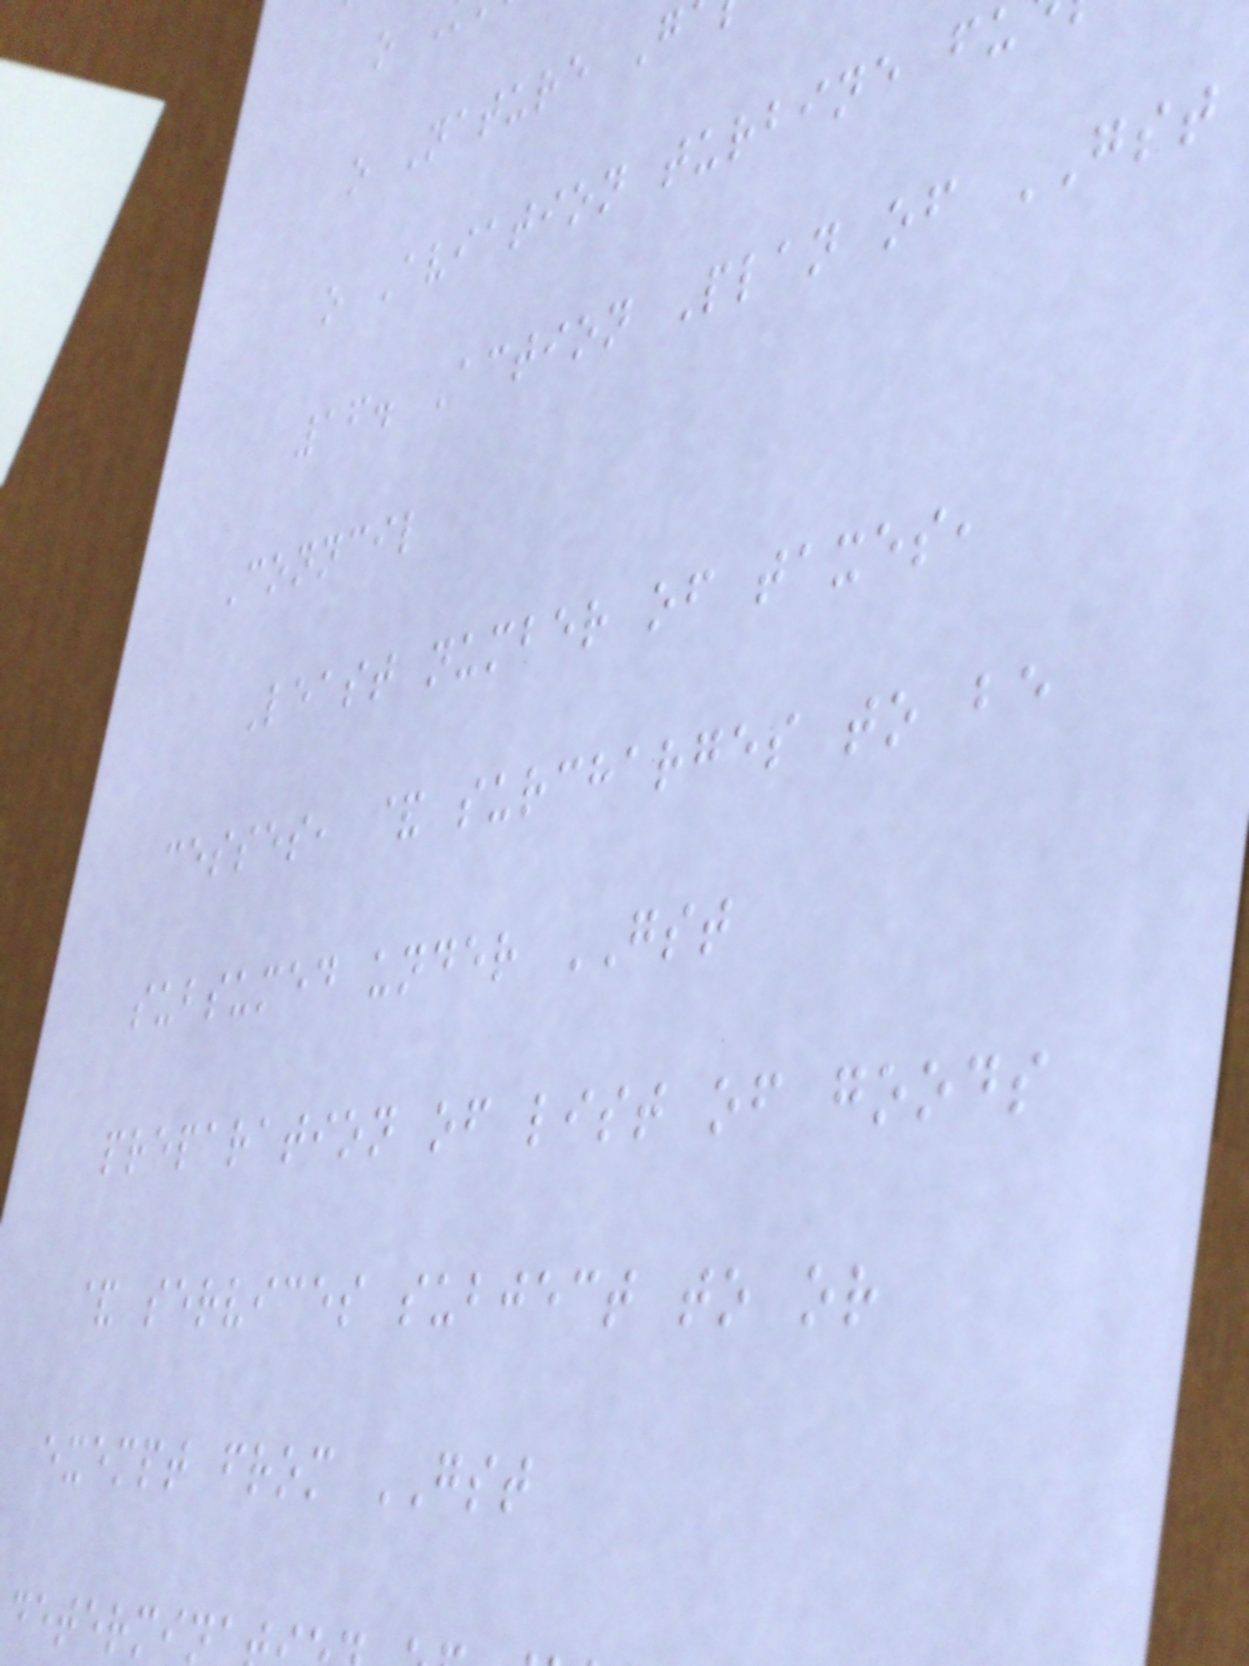o Nature G
o Aviation turbine f
16. Action Plan of GST
Conncil
Least number of taxes,
cesses, & surcharges to be
subsumed under GST
preparation of list of goods
& services subject to or
exempt from GST
determin
